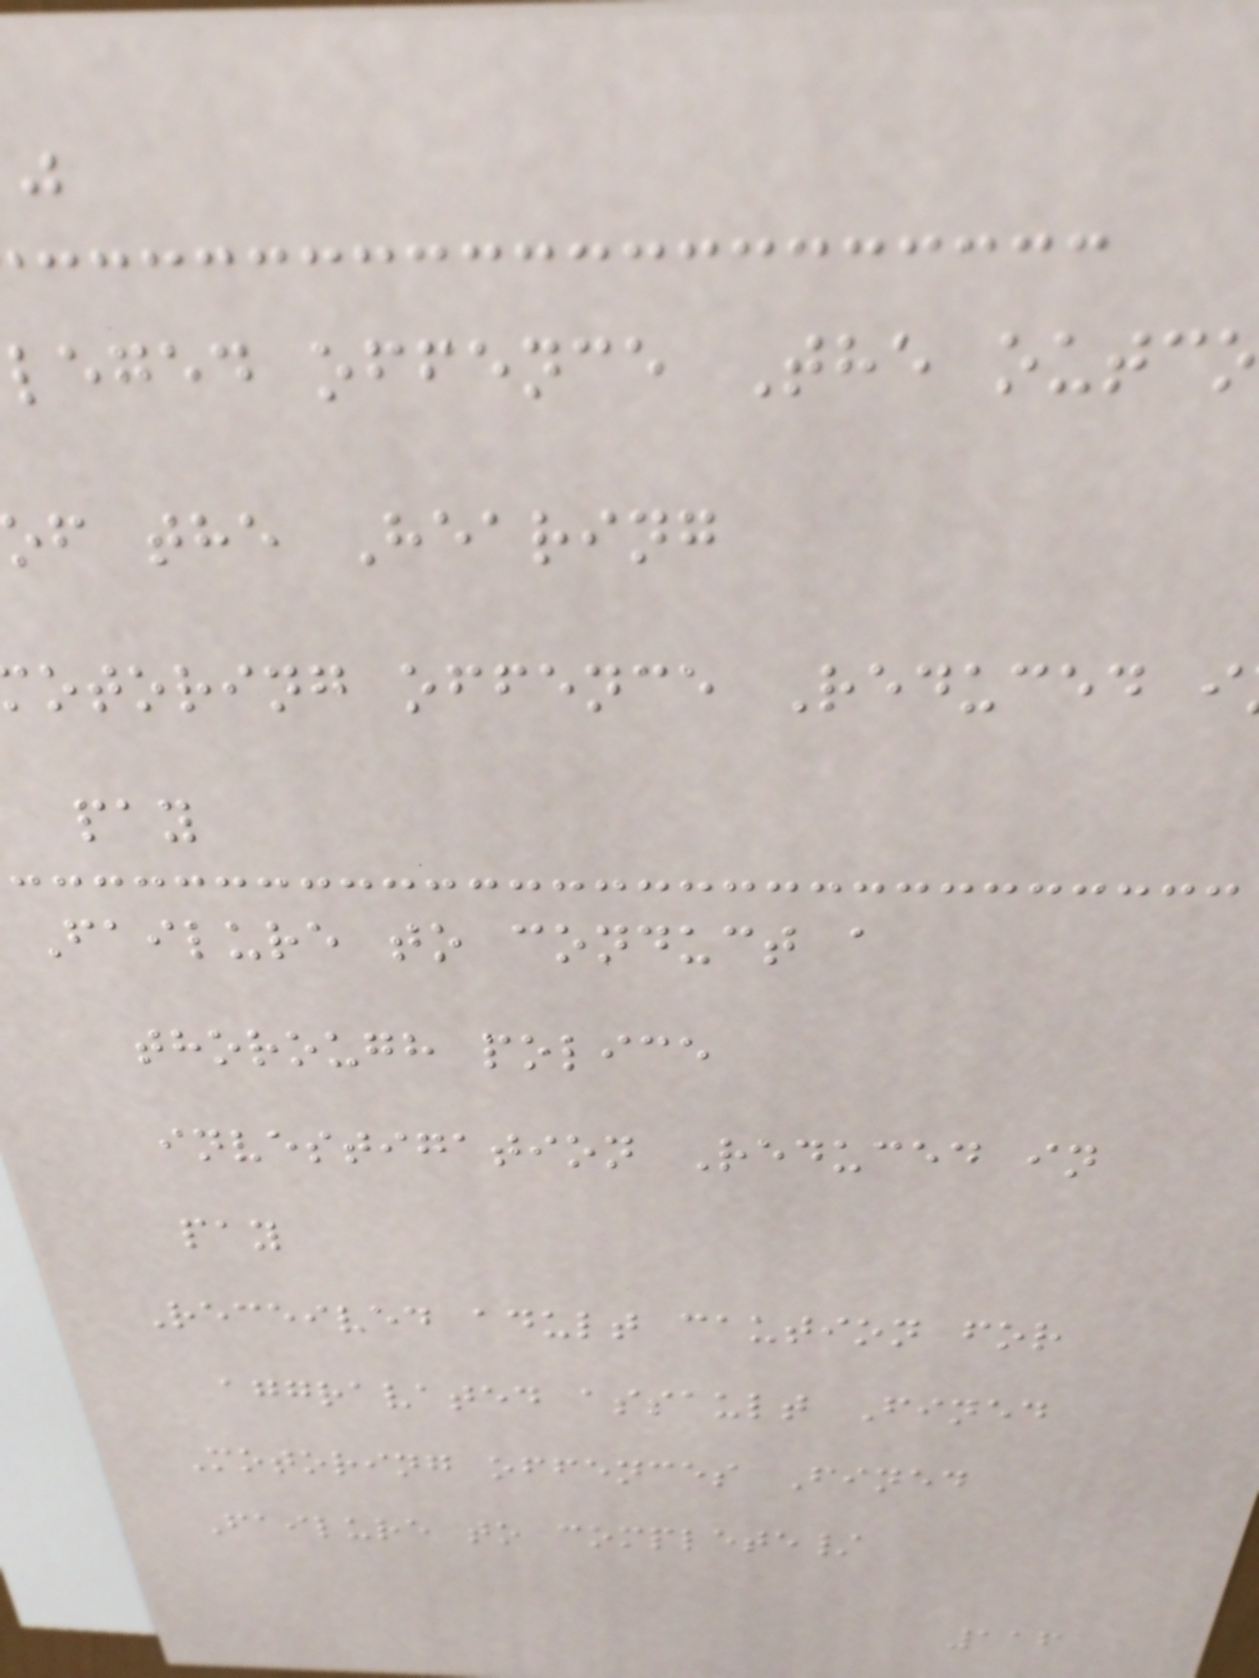leged offence The outc
of the Hearing
otoring offence Reduced i
pay
Failure to conduct a
thorough police
investigation Reduced in
pay
Received adult caution for
aggravated assault Fined
Motoring offences Fined
Failure to complete/
116
